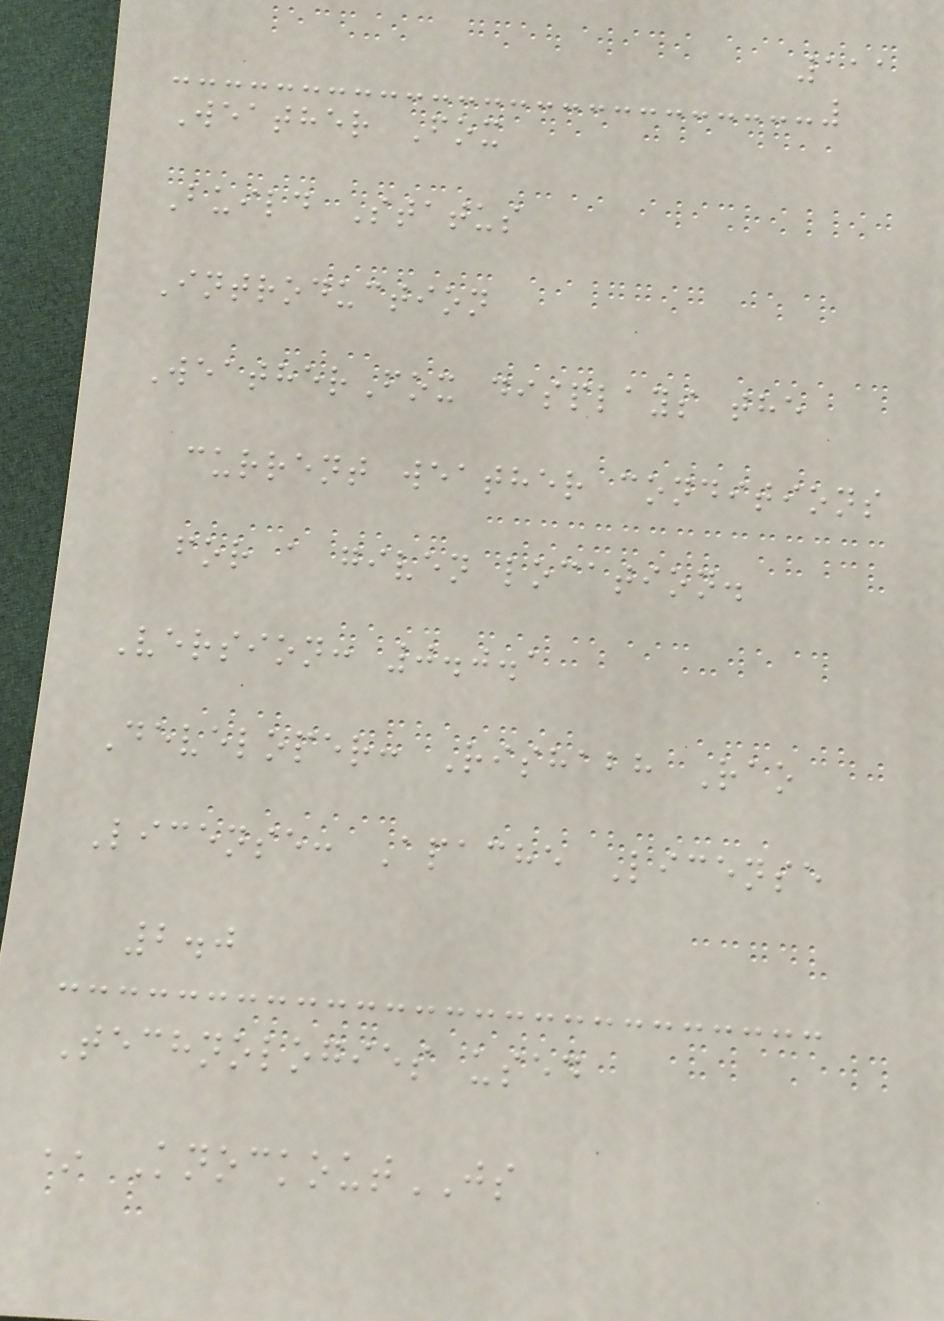111
Weather Fox
Build Status
Introduction
WeatherFox displays the
current weather conditions
for a given location.
Version: 0.0.1
Developer: Rishabh Rao
License: Apache License
2.0
Technologies used
* KnockoutJS
